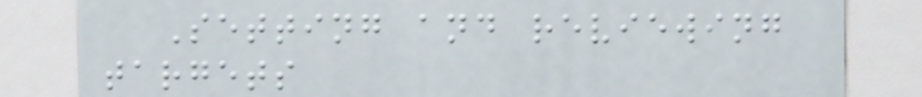Setting and reviewing
targets
